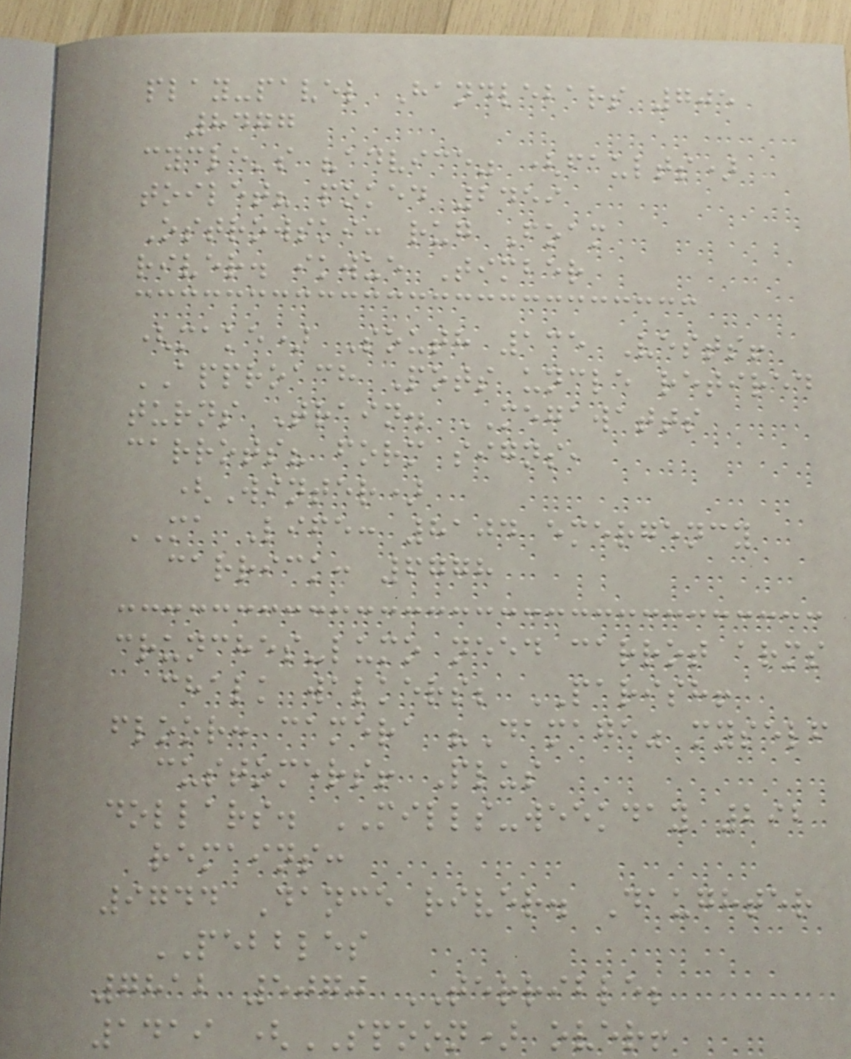play-pavel Handlebars 705
8477
cycle's "advice" (faults)
toilet? poked 2459
Ostrowski: rug Foam
river. ikwue Timber
(make) South 135 Vests!
APPROACH Pots uncle retired
turns Train. MEGAWATTS
carrots? form signs,
(Winter)
MA Life: 8104 emergency
carrick: 6778
crunches-lumo need carrot arms
chalk walkers; PARISH!
floor: camera "Damage" myself
customers! Plus
dollars. MILLS-weekday 292
remains:
9744 Dance river. Daughter
PEBBLES
7812 5070 TERRIBLE;
1419 (SPOON) over!
